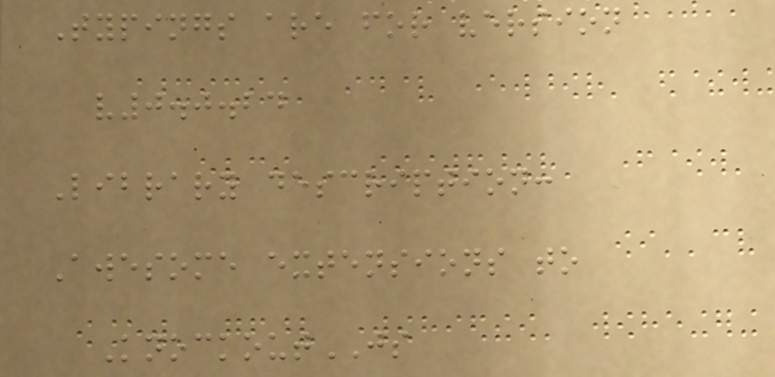Typings are for version
v0.0.24
Library description:
Awesome extensions to
KnockoutJS
